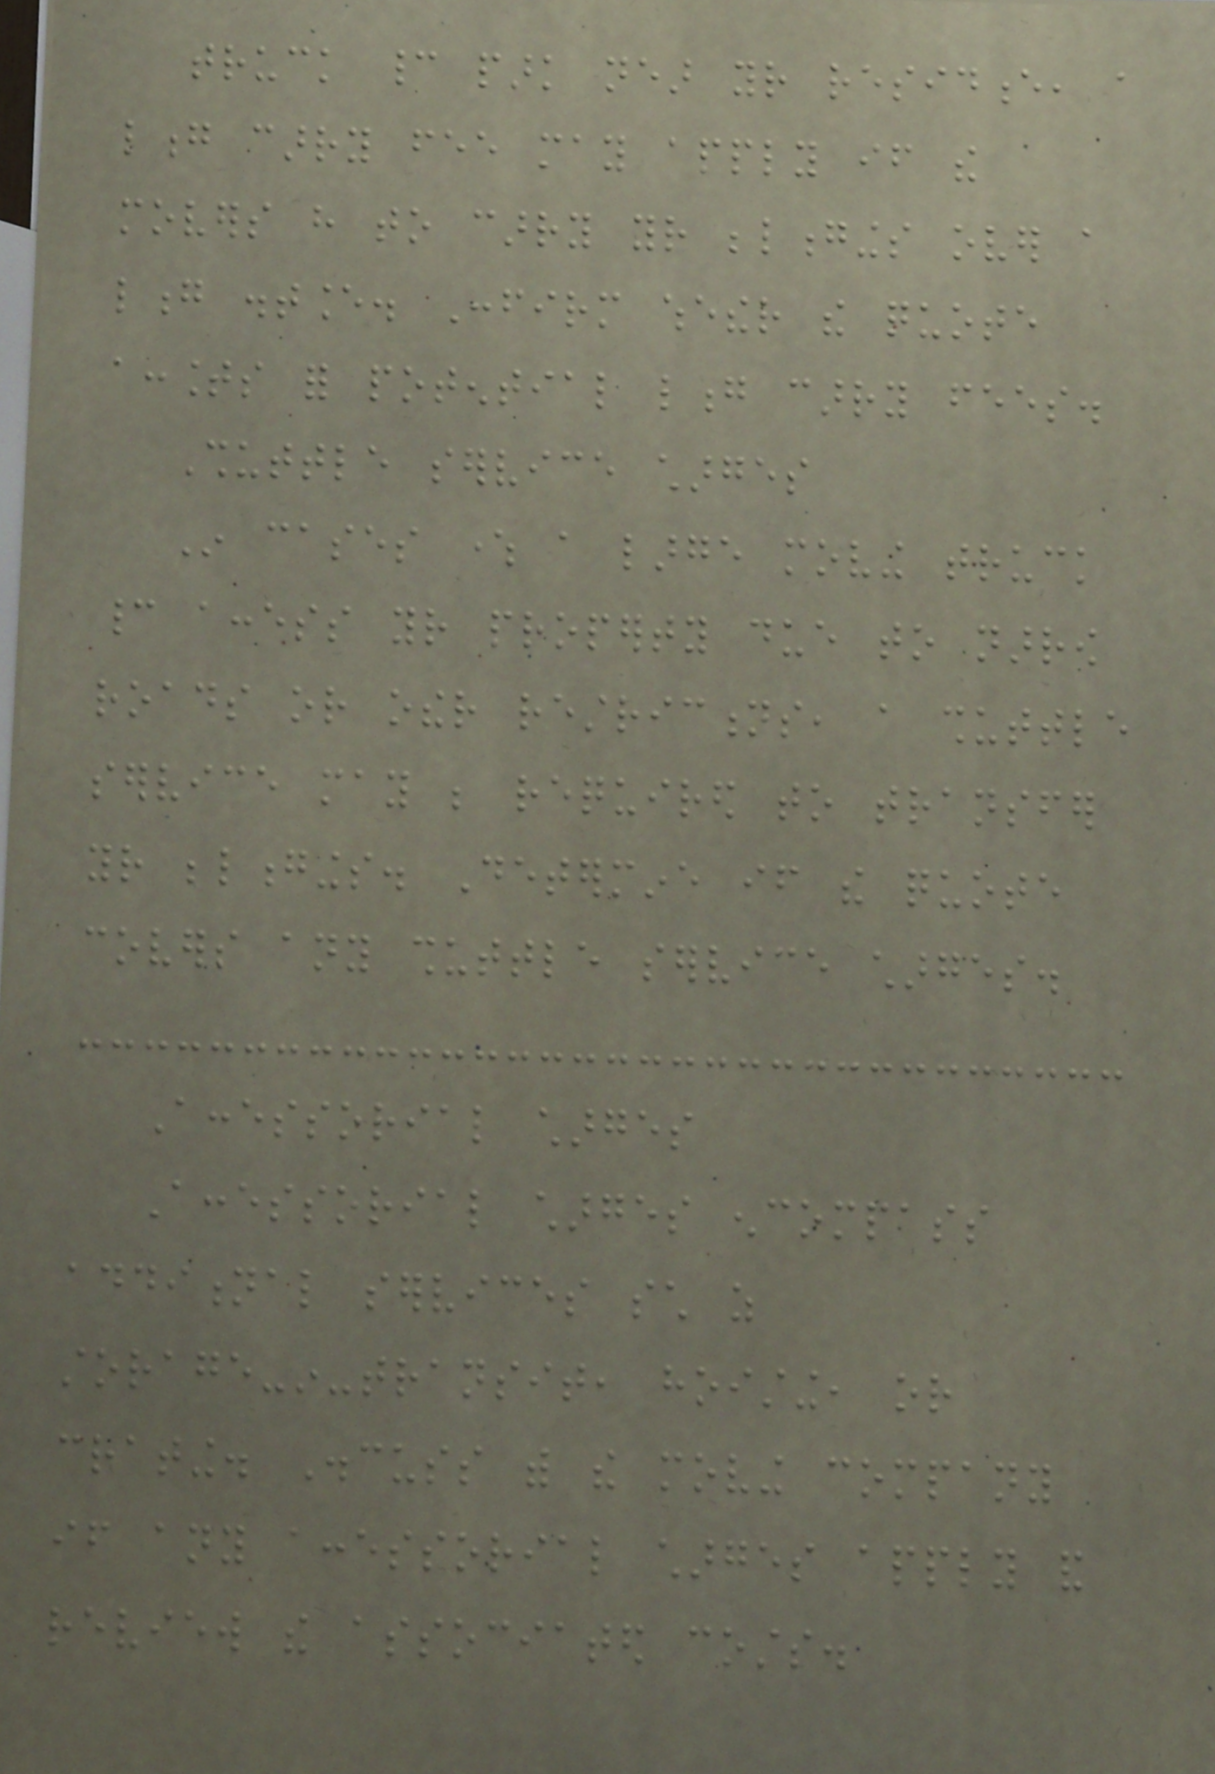truck cannot park near your residence, a
long carry fee may apply if the
movers have to carry your belongings over a
long distance. Confirm whether the quote
accounts for potential long carry fees.
Shuttle service charges
In cases where a large moving truck
cannot access your property due to narrow
roads or other restrictions, a shuttle
service may be required to transfer
your belongings. Determine if the quote
covers any shuttle service charges.
Accessorial charges
Accessorial charges encompass
additional services such as
storage-in-transit, hoisting, or
crating. Discuss with the moving company
if any accessorial charges apply and
review the associated costs.
